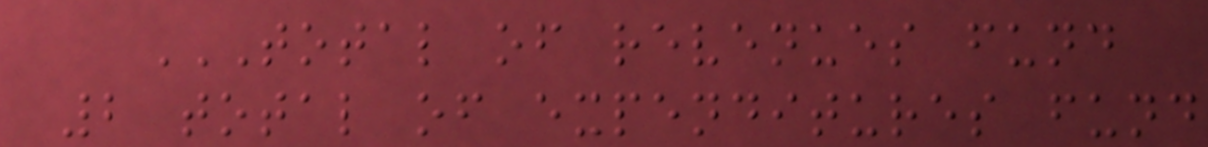TOTAL OF REVENUES FUND
2 TOTAL OF EXPENDITURES FUND
